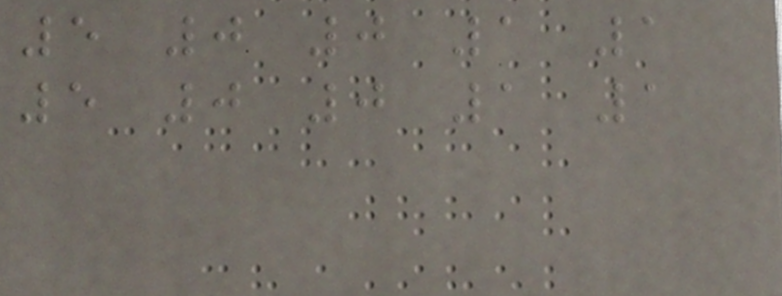5 0 0 1 1
5 0 0 1 1
